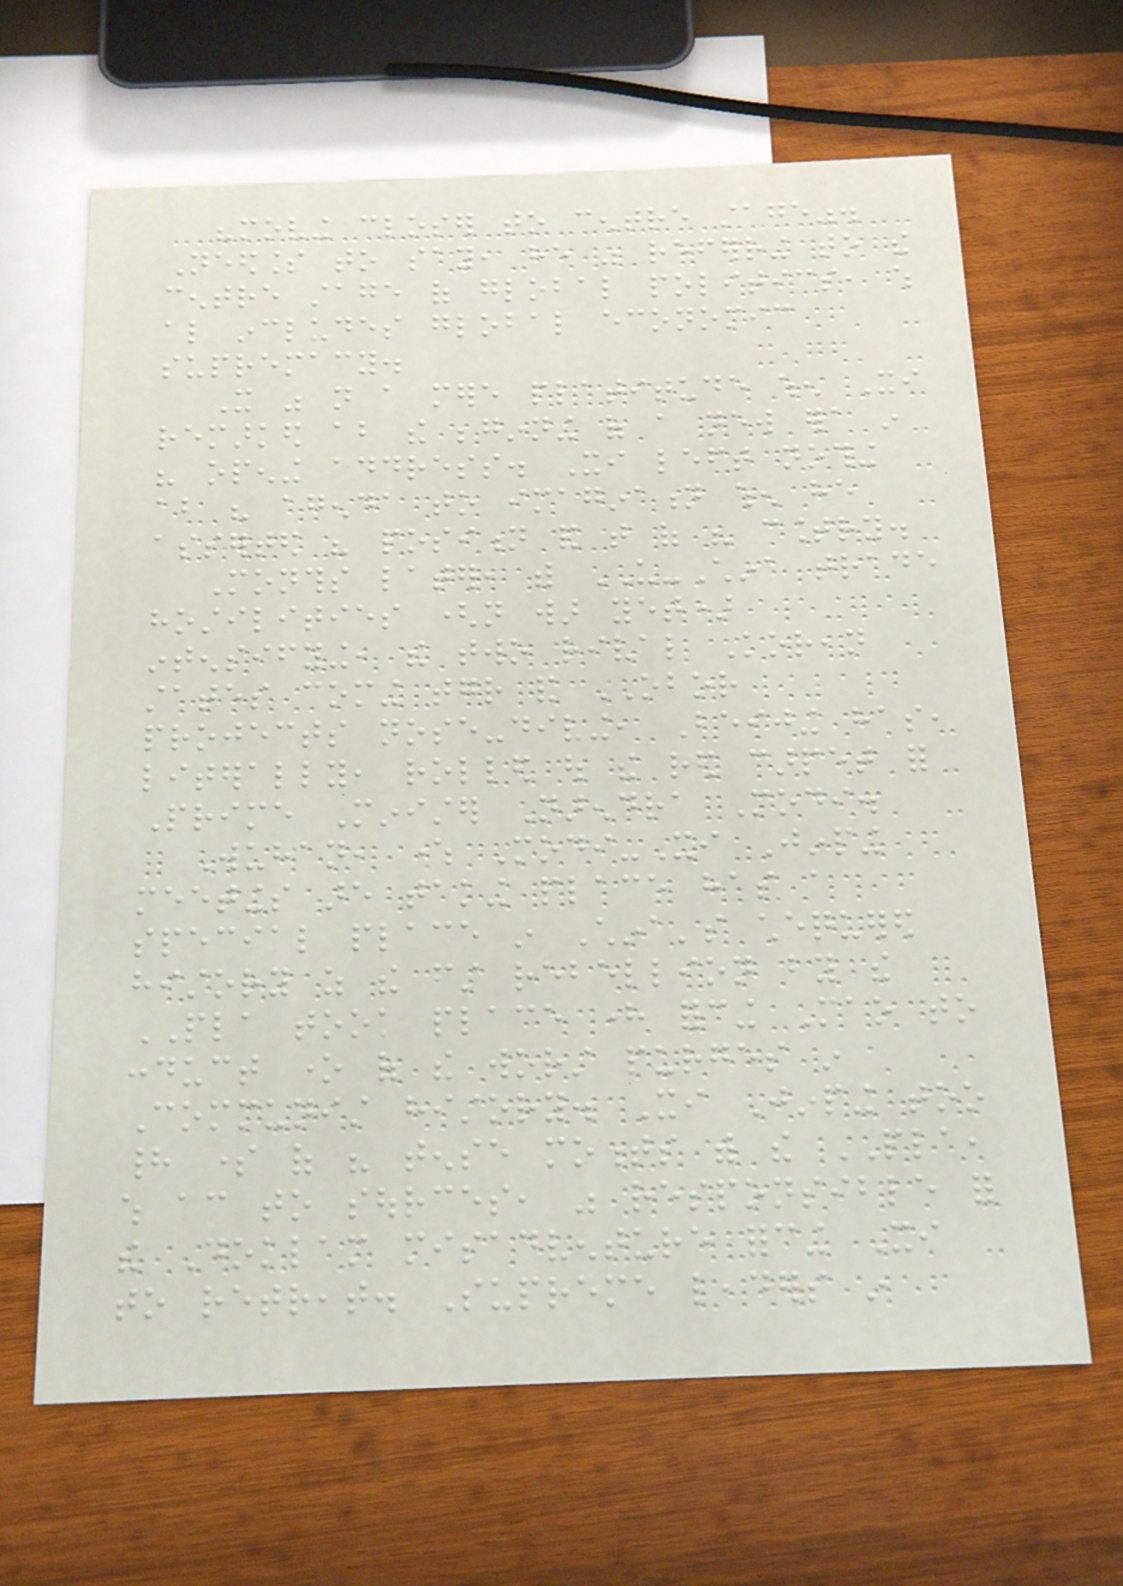"moving closer to centre stage".
Needless to say, he was referring to the
centre stage of global politics, which
also includes global economic
supremacy.
It was not a mere platitude when Xi
remarked about the beginning of a new era in
his opening address. Xi left nothing
about his agenda to imagination when he
asserted his position and that of his country.
Months later, with US-China trade
hostilities (not war yet)
intensifying, the two rival Korean
states coming together and OBOR
projects nose-diving, Beijing has,
literally, rolled out the red carpet for
Prime Minister Narendra Modi.
Wuhan, where Modi-Xi Jinping
meetings are taking place has a
special place in China's chequered
history as the first rebellion by the
PLA took place here forcing Mao to
conduct one of the worst purges in
Communist history. Xi Jinping too
had some of his tense moments with the PLA,
which according to sources, was responsible for
the Doklam misadventure forcing Xi
to retreat. Supreme leaders in
